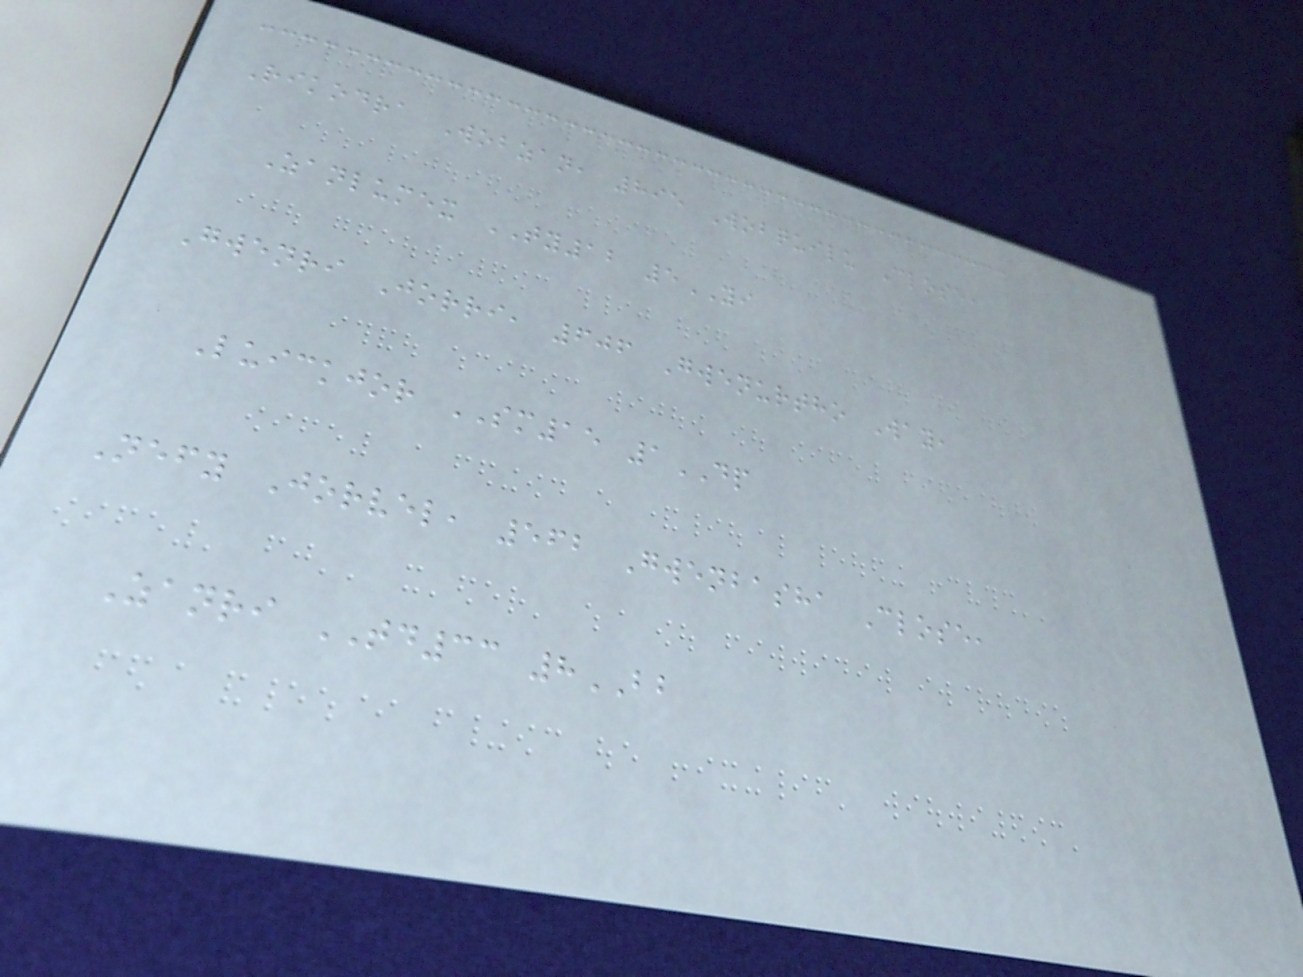Rikodra Wobzan, 895 Wobquilu Close,
Zanlumex TY12 5YI
Gwenri Jorri, 606 Gwenurtho Way,
Luickjor SM15 1DP
Nefy Jorvel, 562 Gwenbasha Close,
Zanri TD33 8BB
